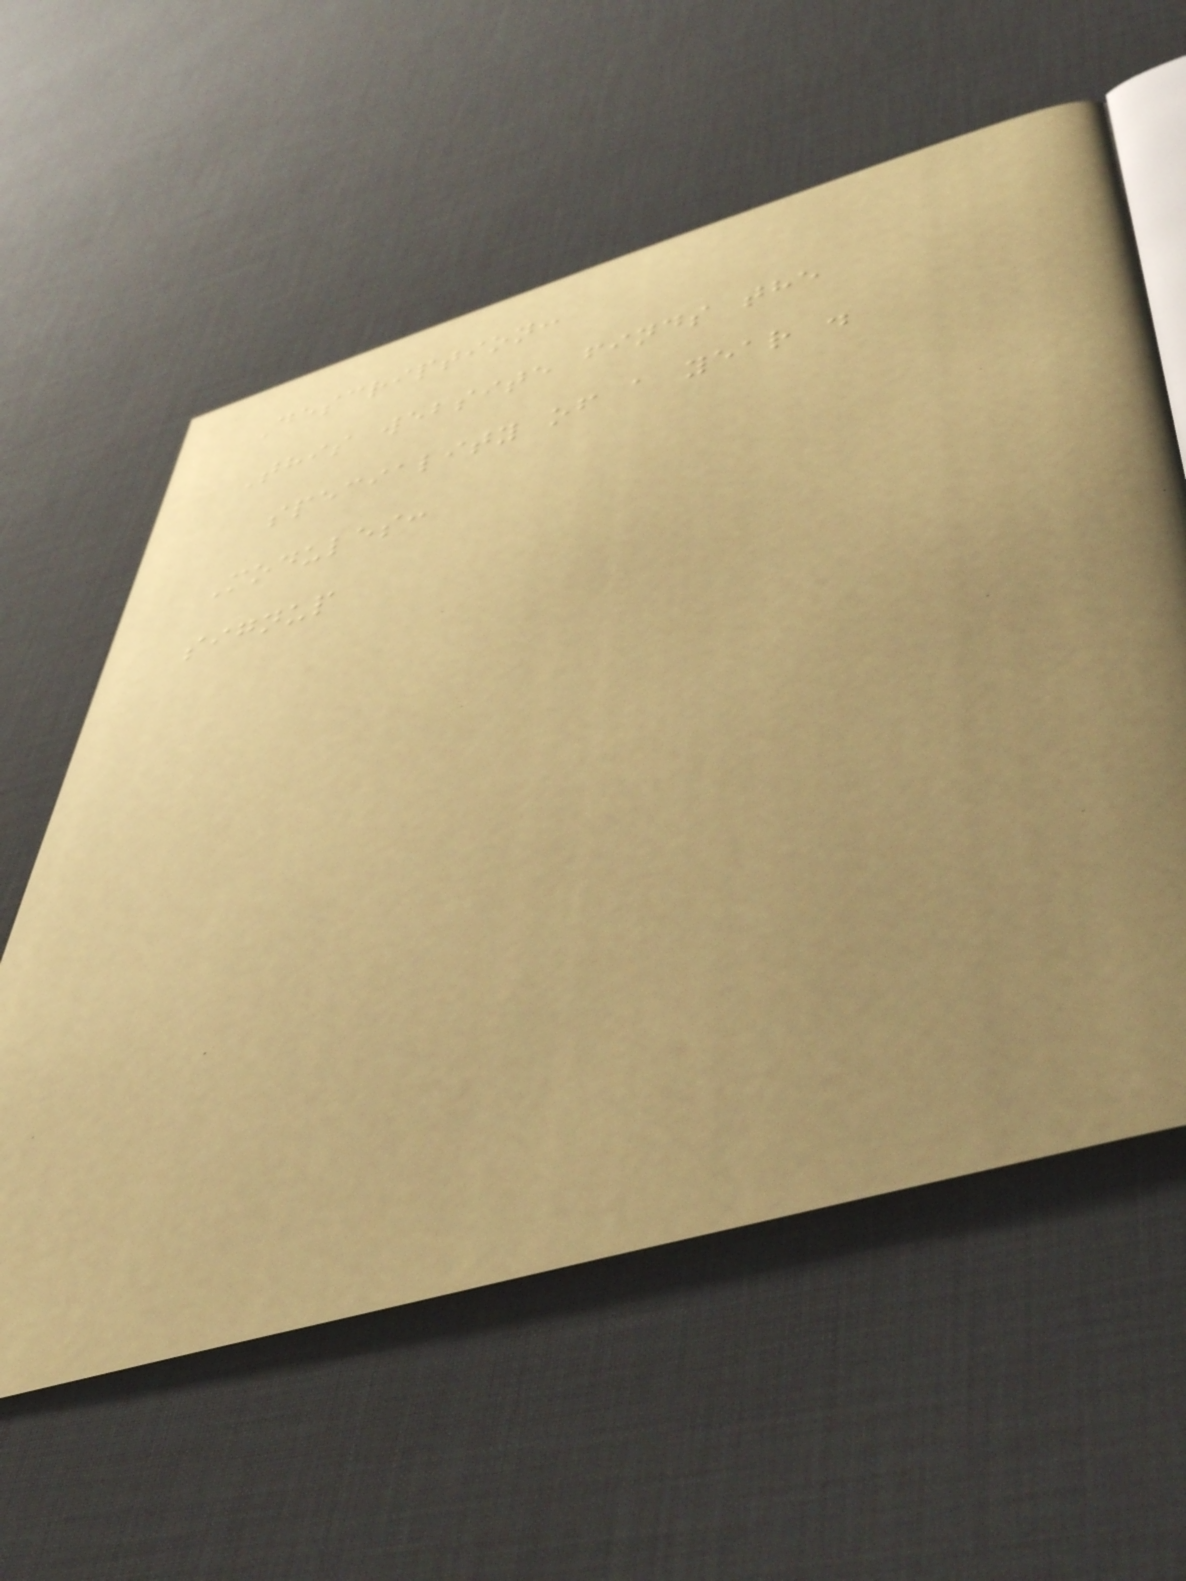Description:
This website finds the
speciality of a year .
Modules:
signup
